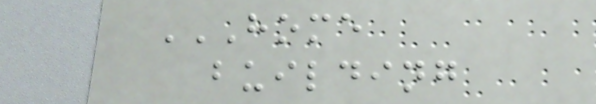HOME
BUILDING
